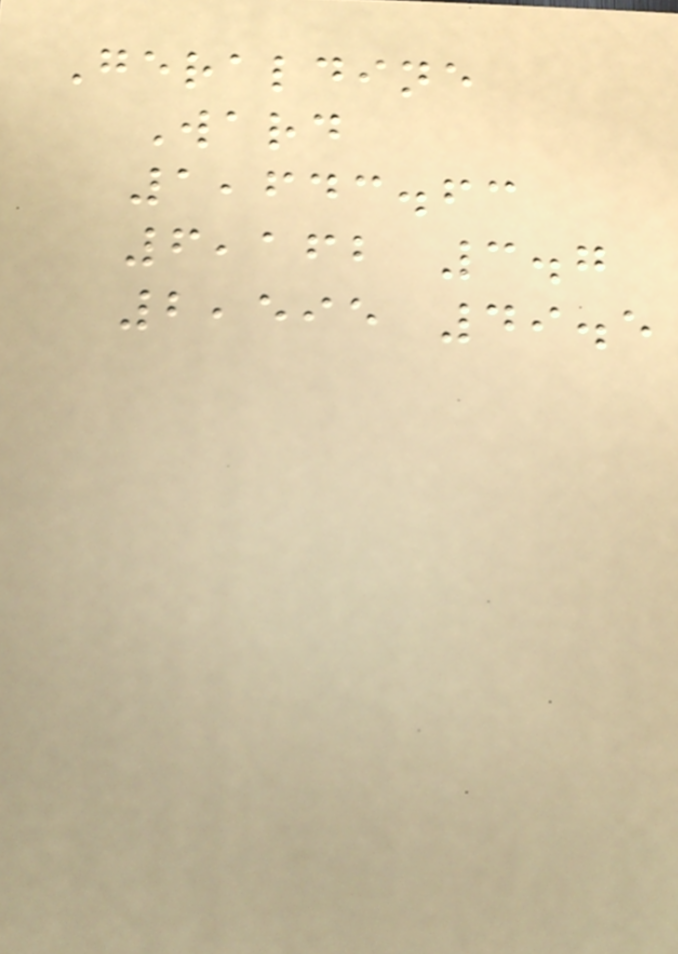Geraldine
Ward
1,643.63
6,162 3.7
2,595 49.5
